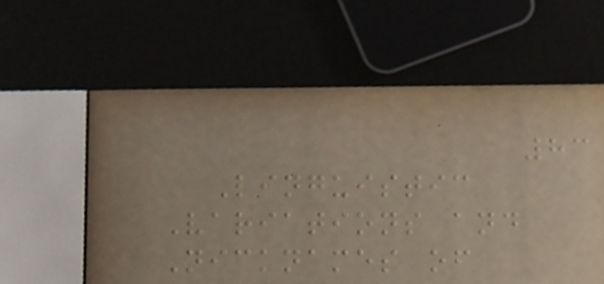83
Linguistic
Variations and
Nicknames of
